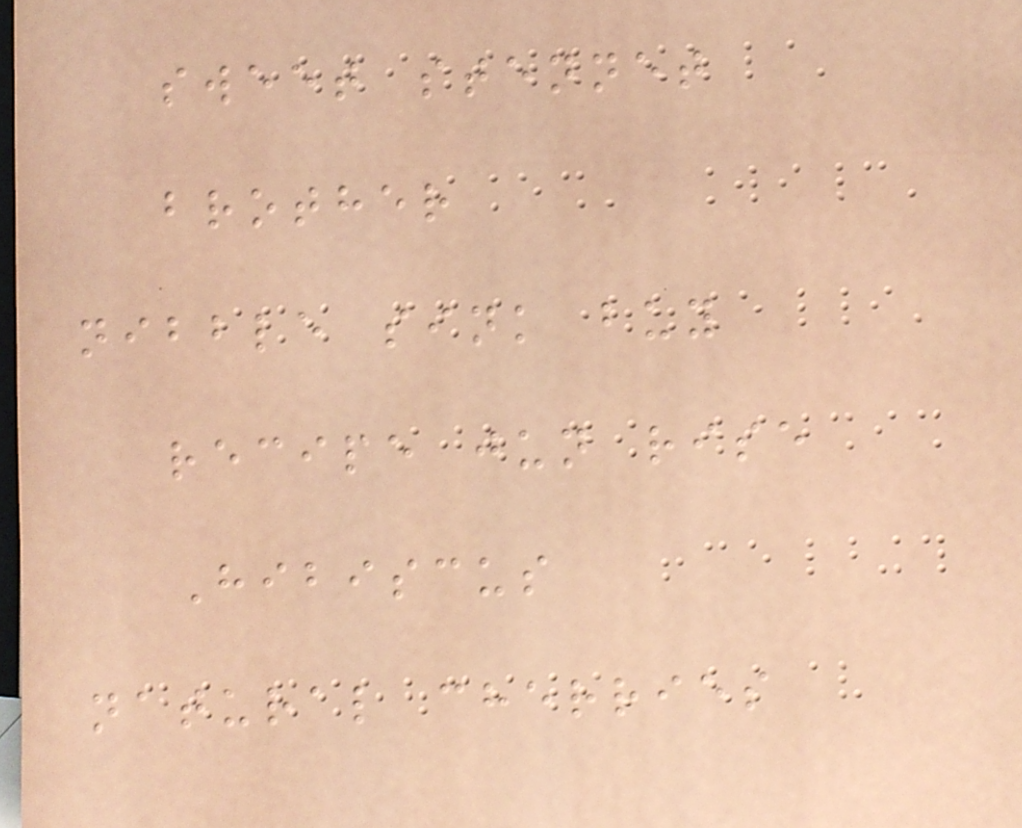sweet stennet
brother
nibble sink buy
recipe jun rise
Hibiscus
natural cherries
